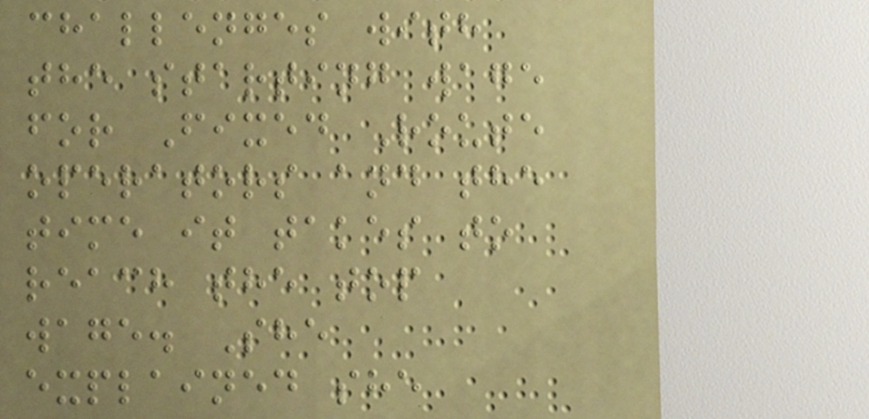challenges with
the starting wage
for Fixed Route
operators and the
time it takes to
reach the top
wage. She
explained she
